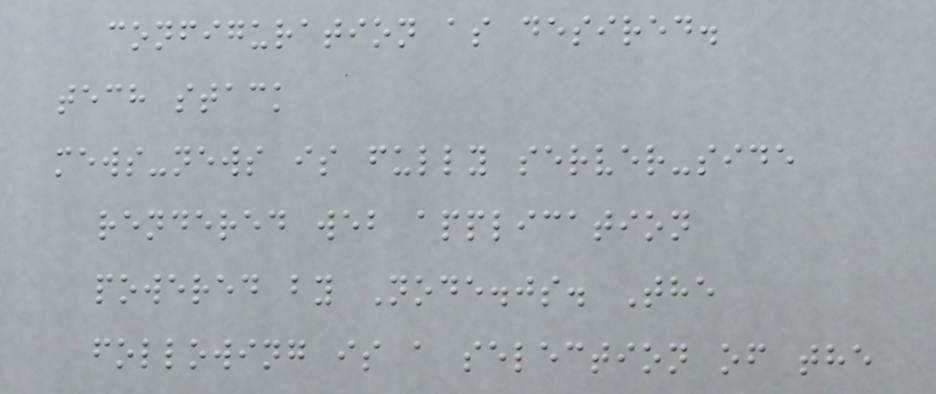configuration as desired.
tech stack
mews-news is fully server-side
rendered web application
powered by Node.js. The
following is a selection of the
